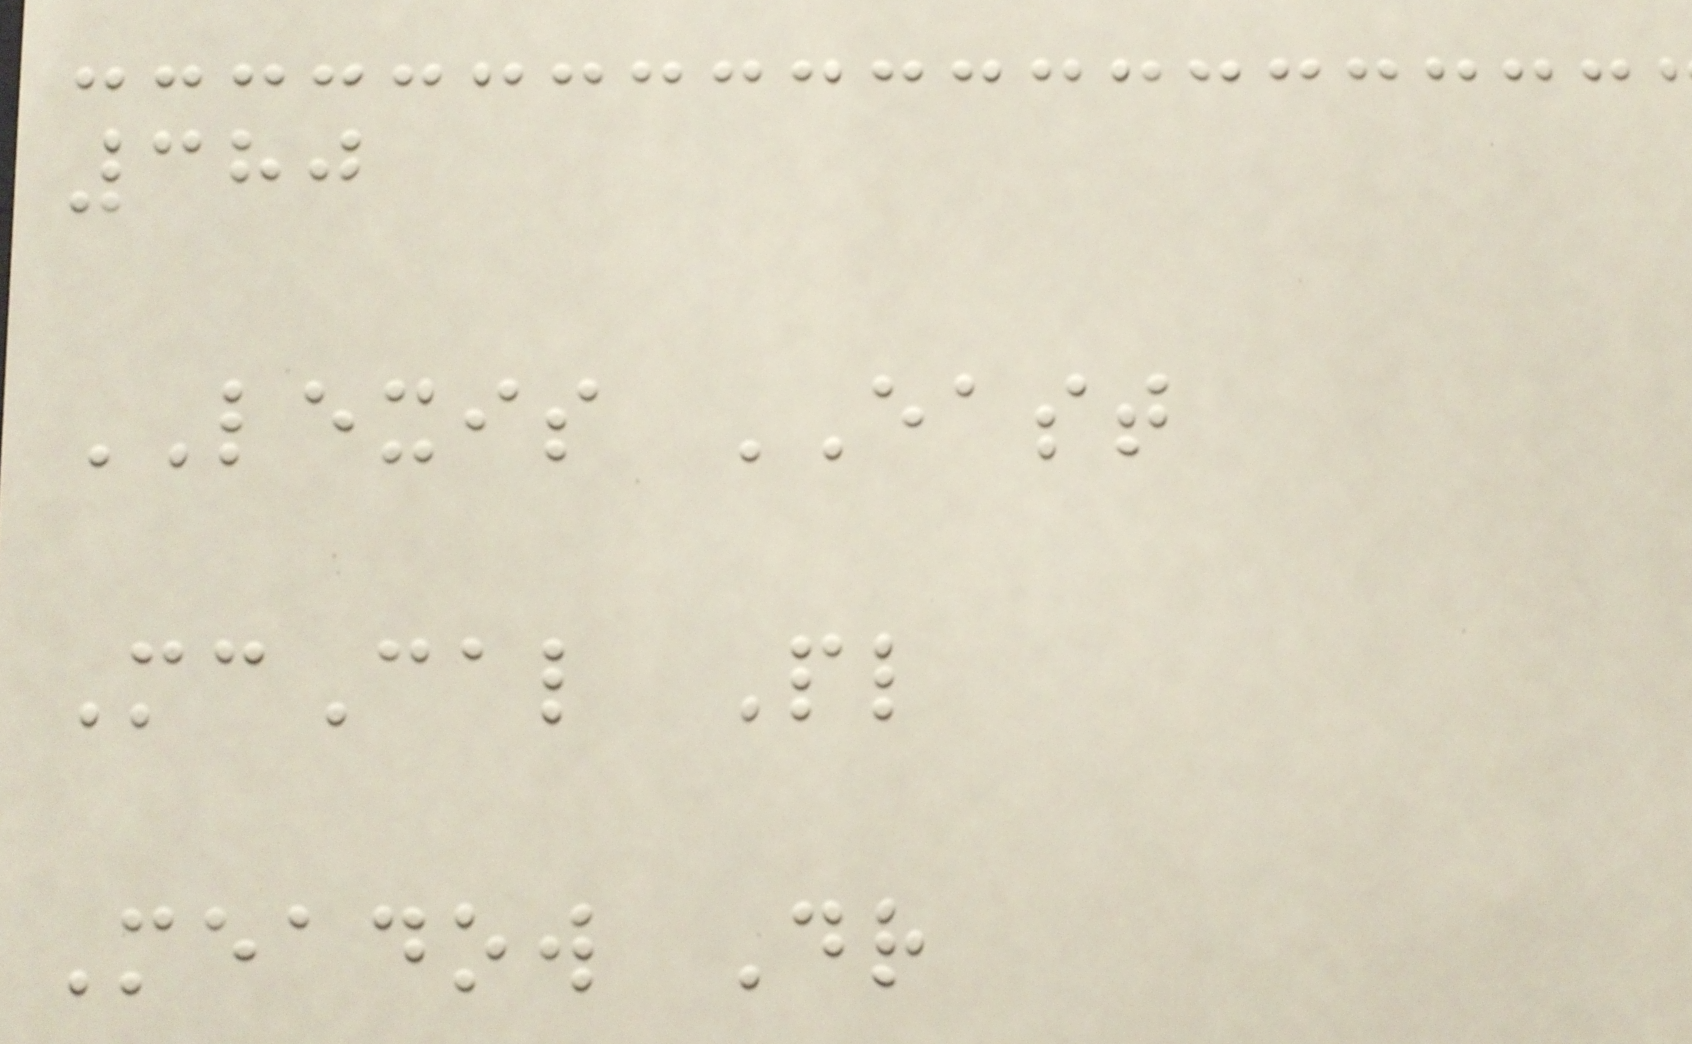380
LEXIS EAST
McCal Pl
Meadow Dr
